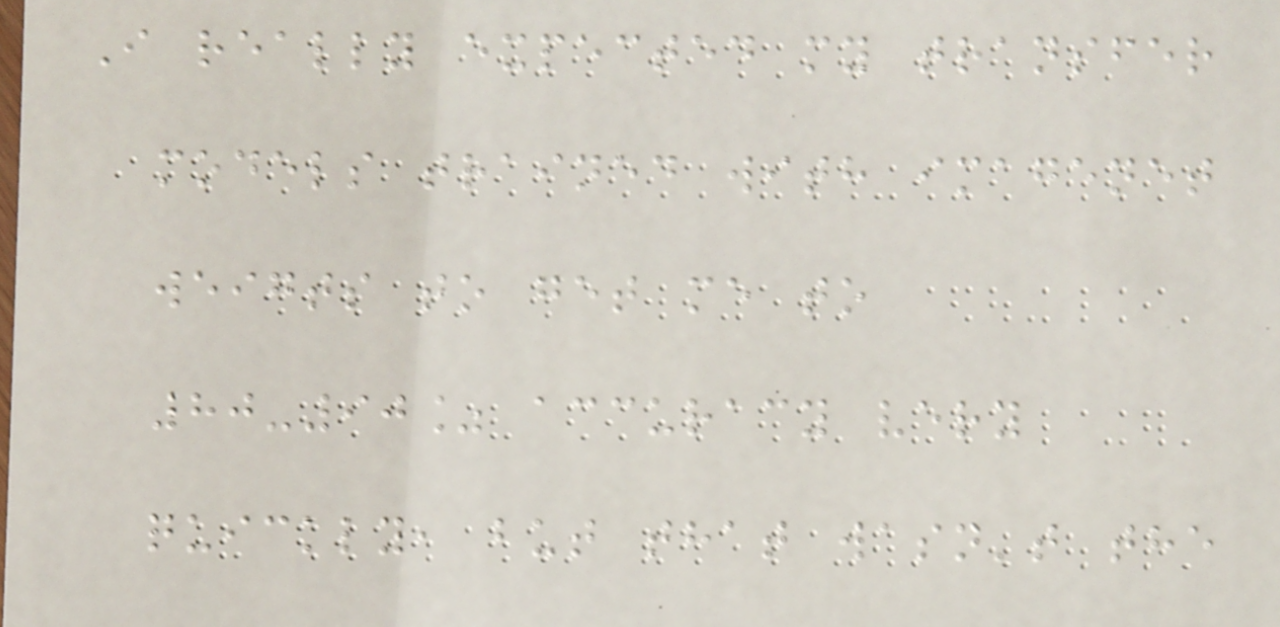I really expected my transfer
models trained with imagenet
weigts to get me to
80-90% accuracy very
quickly, but that wasn't the
